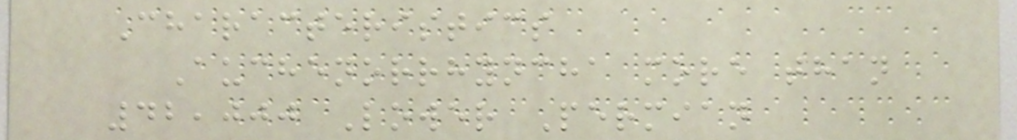Characteristics
Auchenorrhyncha more than
42,000 Lower Permian
